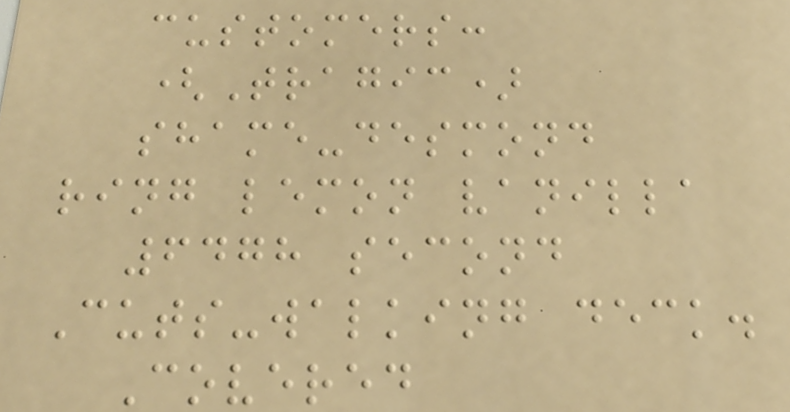customers:
(Tragic)
shame-desmond
ring lemon vanilla
6478 second
Cuts-walking deck.
Covered
